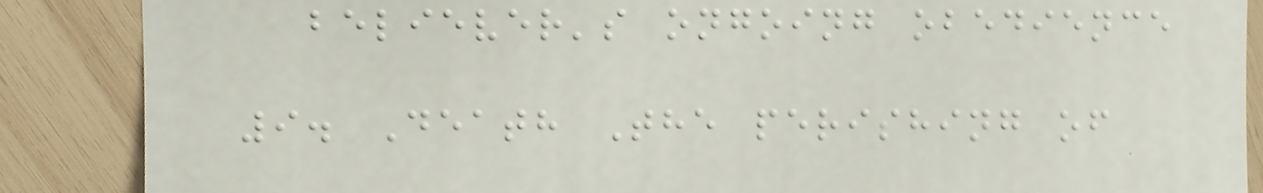believer's ongoing obedience
9. Death The perishing of
